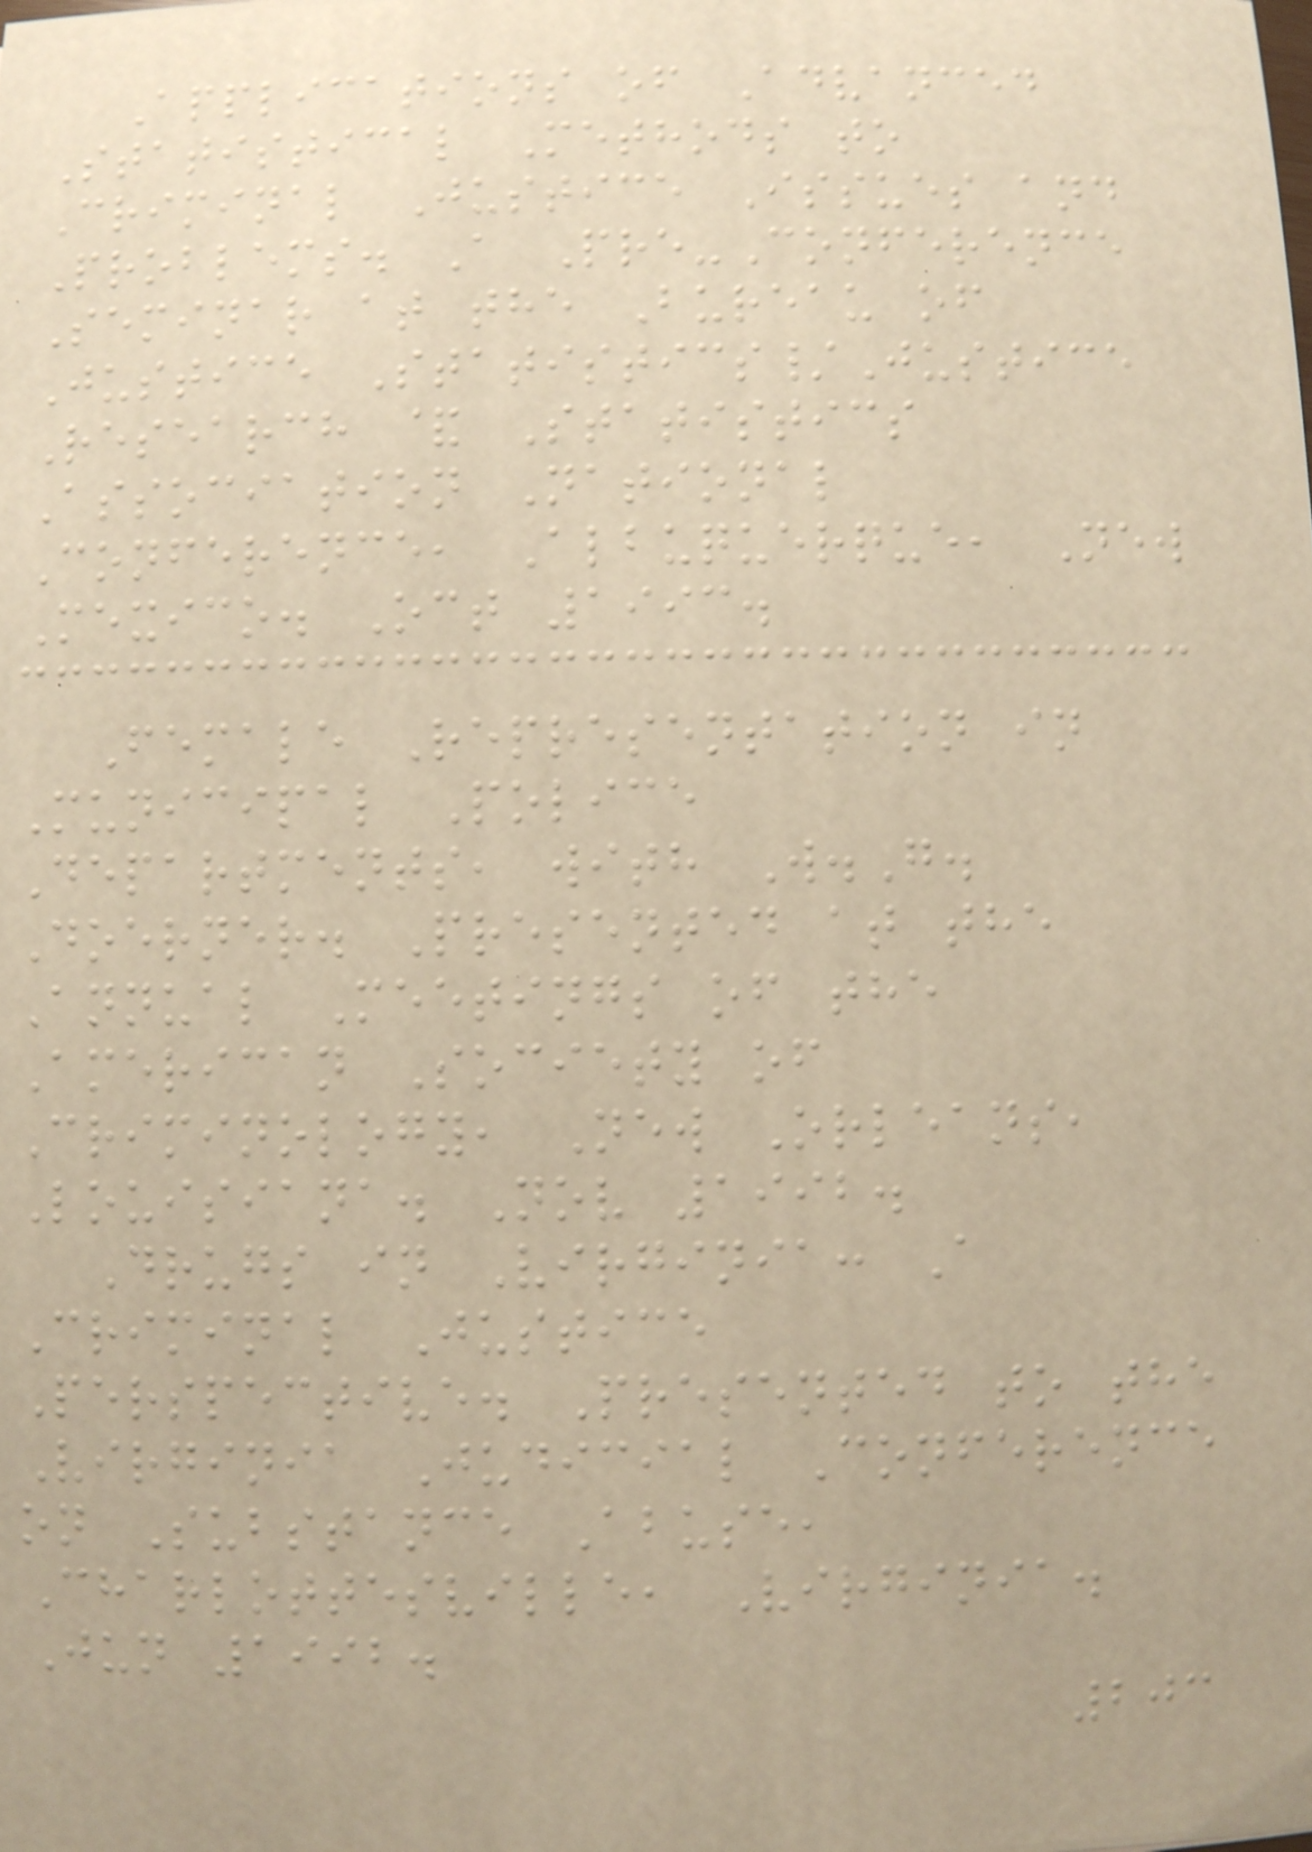Applications of Advanced
Statistical Methods to
Criminal Justice Issues and
Problems. A Pre-Conference
Seminar at the Bureau of
Justice Statistics/Justice
Research & Statistics
Association National
Conference, Albuquerque, New
Mexico. Oct 1993.
Female Representation in
Municipal Police
Departments, with W.G.
Doerner. Presented at the
Annual Meetings of the
American Society of
Criminology, New Orleans,
Louisiana. Nov 1992.
Drugs in Virginia: A
Criminal Justice
Perspective. Presented to the
Virginia Judicial Conference
on Substance Abuse,
Charlottesville, Virginia.
Jun 1992.
203
